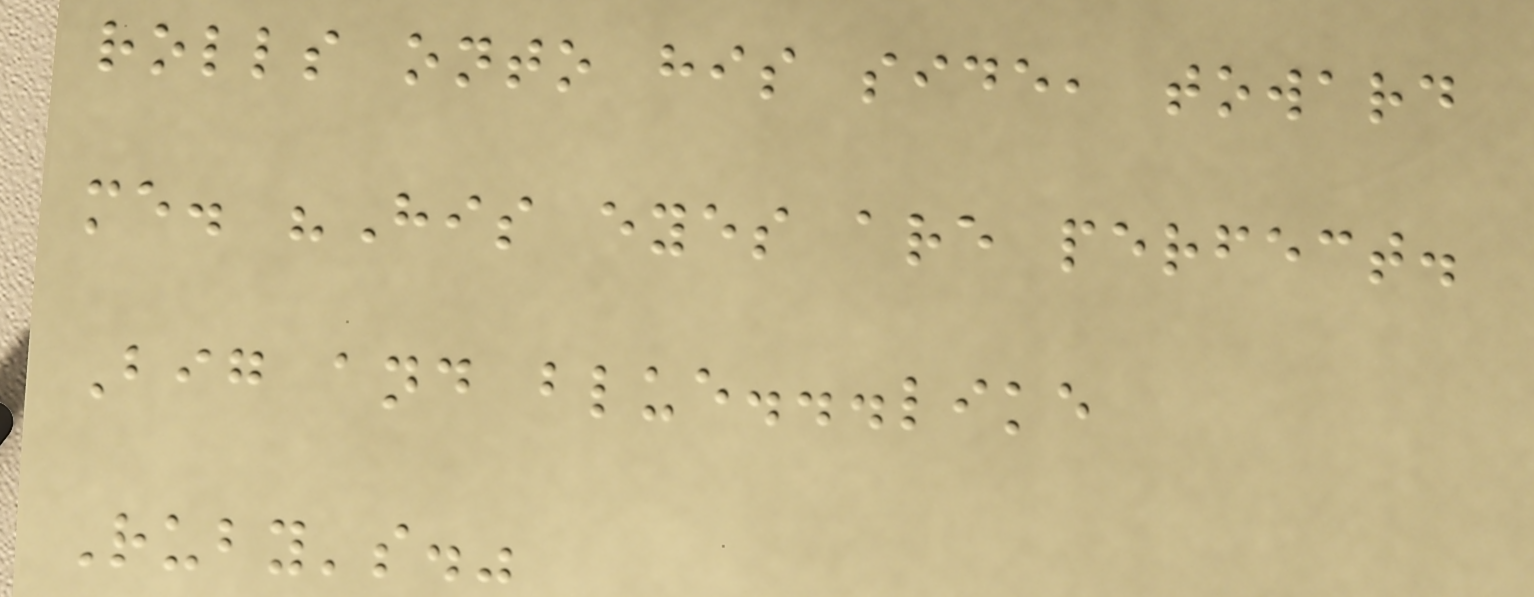rolls onto his side, toward
me. "His eyes are perfect.
Big and blue...like
Ruby's."
